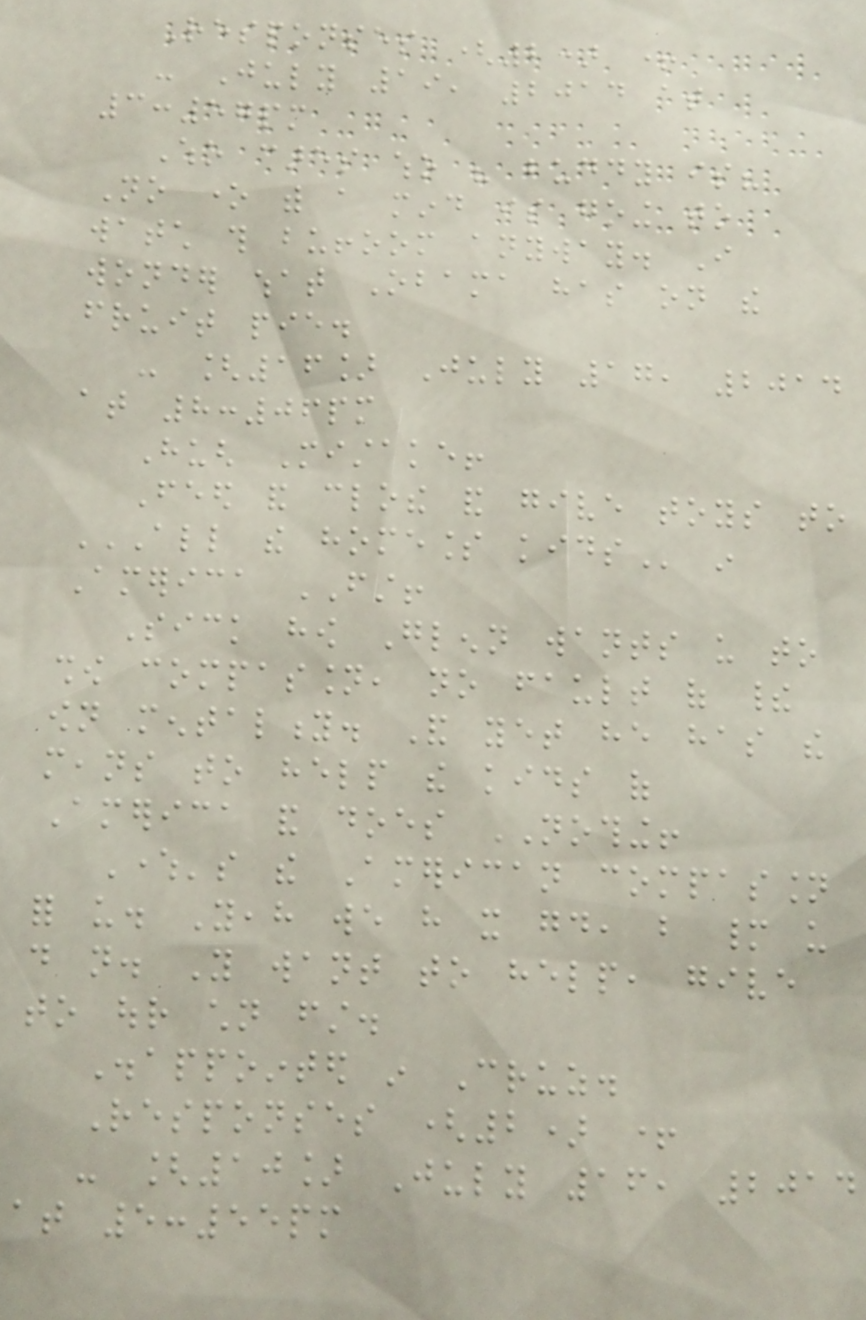Responses (2) +
- July 19, 2014 at
3:57pm
Who cares who his buddy is?
No one with a mind is going to
watch this buffoom anyway. I
wonder what Obama has on the
fruit pie.
- [16] July 17, 2014
at 8:06pm
Hugh Mistake!
Feed and clothe and give toys to
ALL THE HOMELESS KIDS in
America FIRST!
Sick how Glenn wants us to
show compassion, no fault of their
own mentality. And yet he has the
means to help the kids of
America and does NOTHING!
Where's the American compassion
for us. Yeah we have it good, but many us
do not. You want to help, give
to our children first.
Disappointed in Cruz.
Responses (2) +
- [10] July 16, 2014
at 5:55pm
